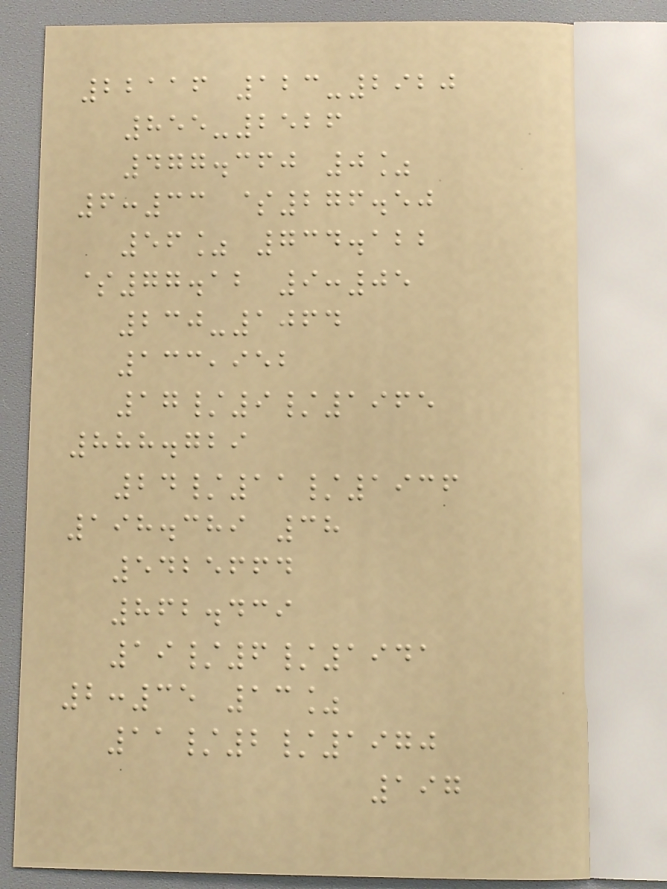22116 123-2920
855-2526
477.360 0%
6:33 $276.50
56% 734.122
$77.12 9:05
230-1064
133,952
17/9/1965
888.729
24/11/1936
198.389 38
5425664
862.439
19/6/1941
2:35 13%
11/2/1970
197
